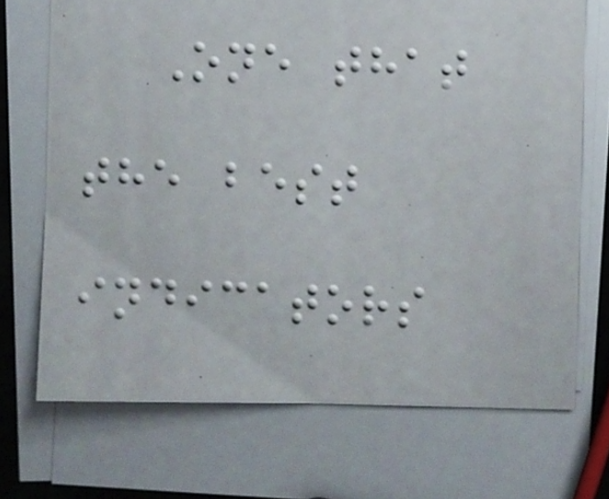One that
the best
indicators
